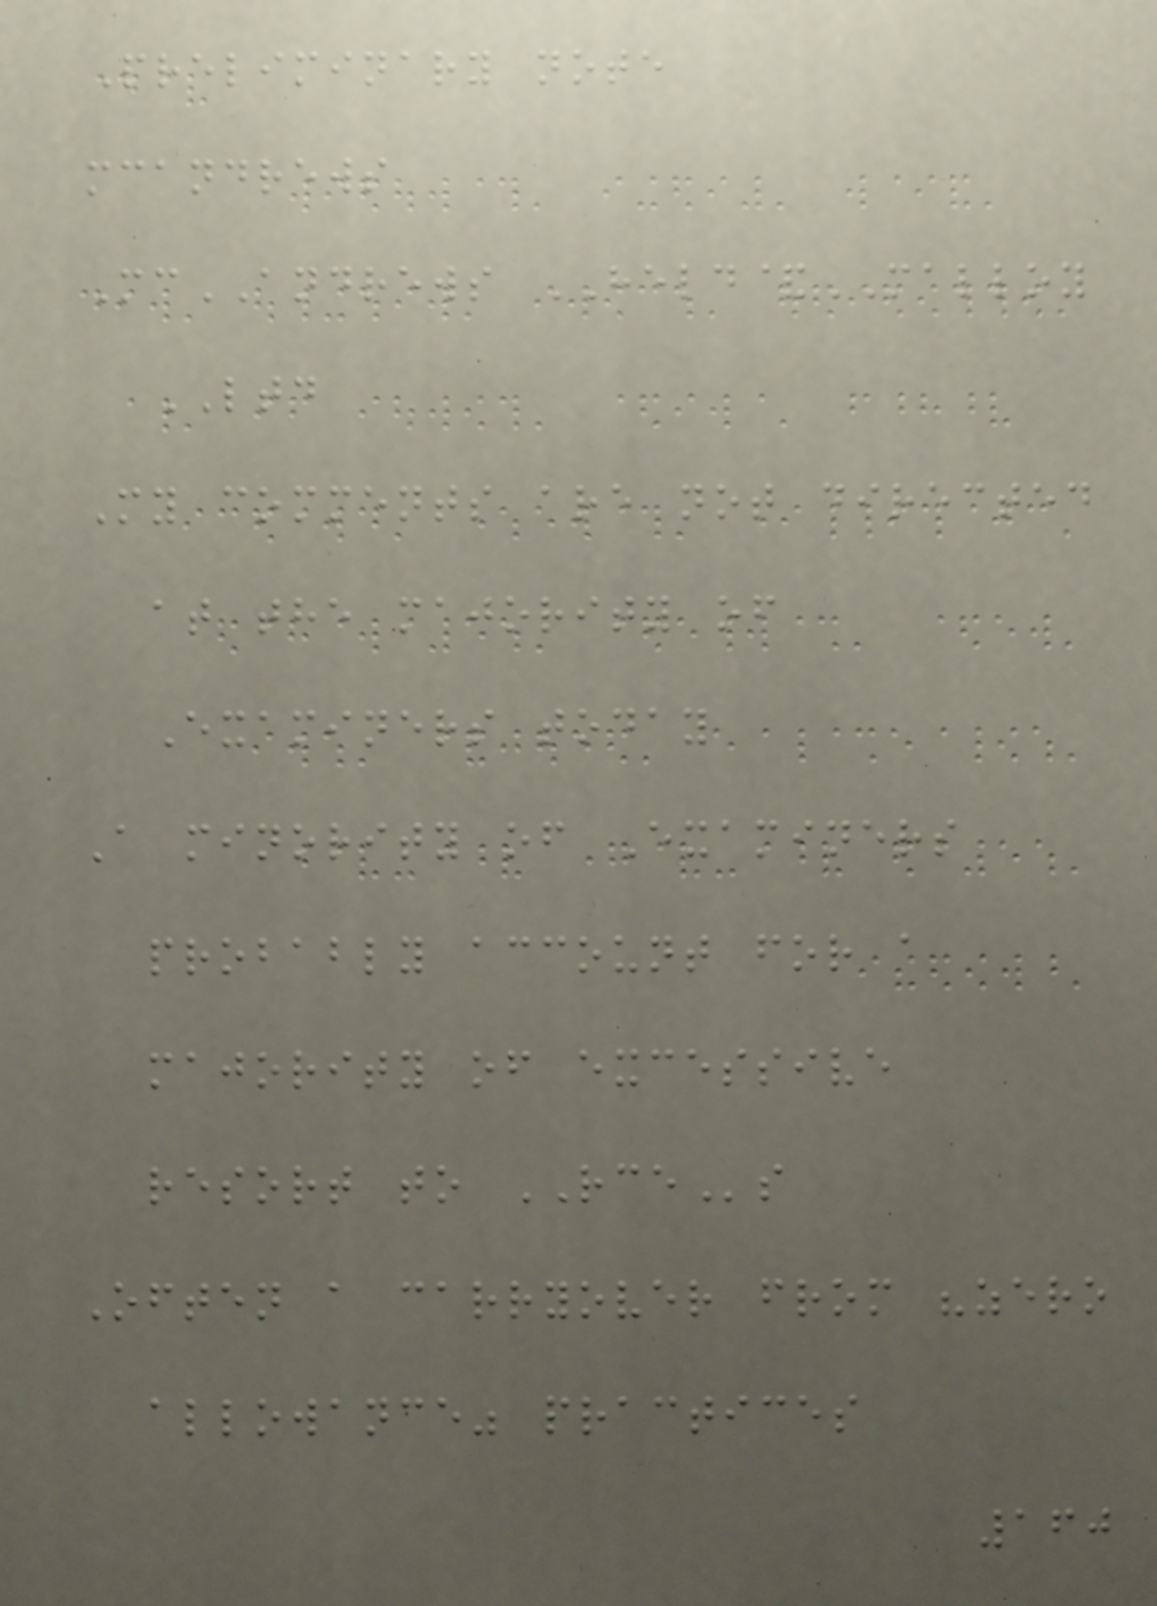Preliminary note
mcandrews
McANDREWS HELD&MALLOY
LTD
My comments are not directed
at the majority of
Examiners today
A minority of Examiners
probably account for a
majority of excessive
resort to RCEs
Often a carryover from "zero
allowance" practices
160
